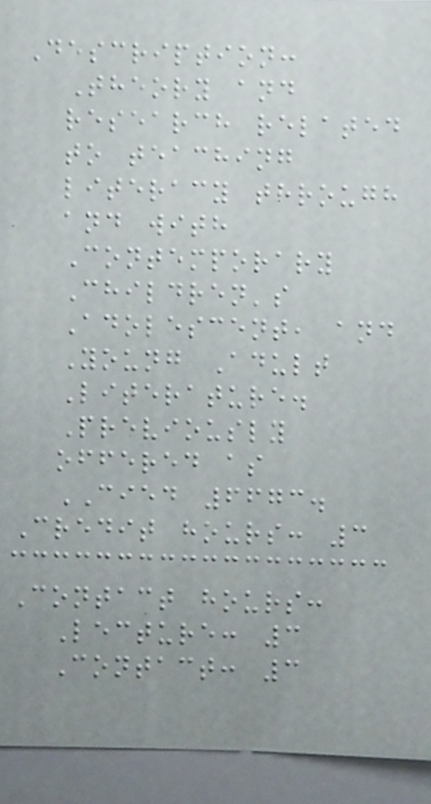Description:
Theory and
research related
to teaching
literacy through
and with
Contemporary
Children's
Adolescent, and
Young Adult
Literature.
Previously
offered as
CIED 6673.
Credit hours: 3
Contact hours:
Lecture: 3
Contact: 3
